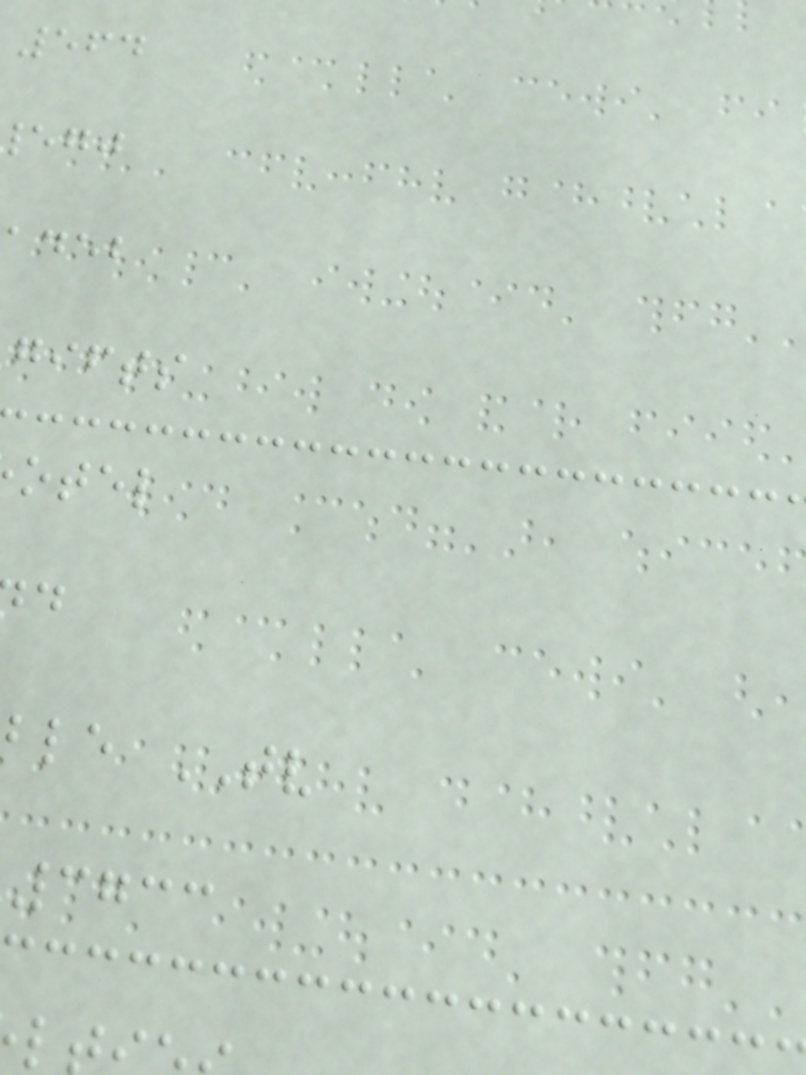564
adeb
gifts
otel
ble TV
3733
